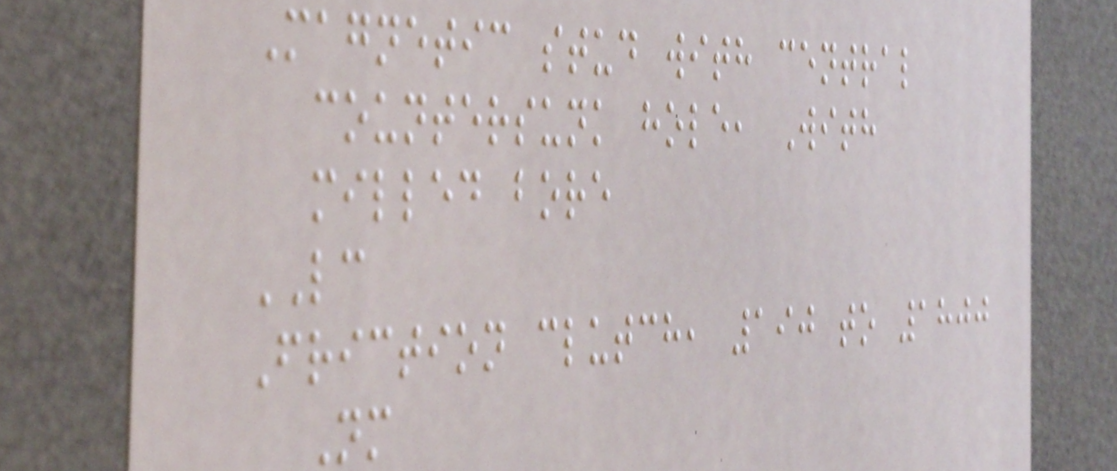Magnetic stud with central
countersunk hole, With
milled bore
LC
Friction clutch, 190 to 1800
Nm
